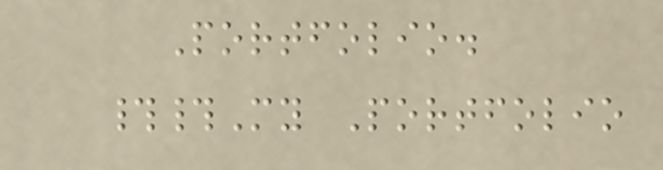Portfolio.
##My Portfolio
